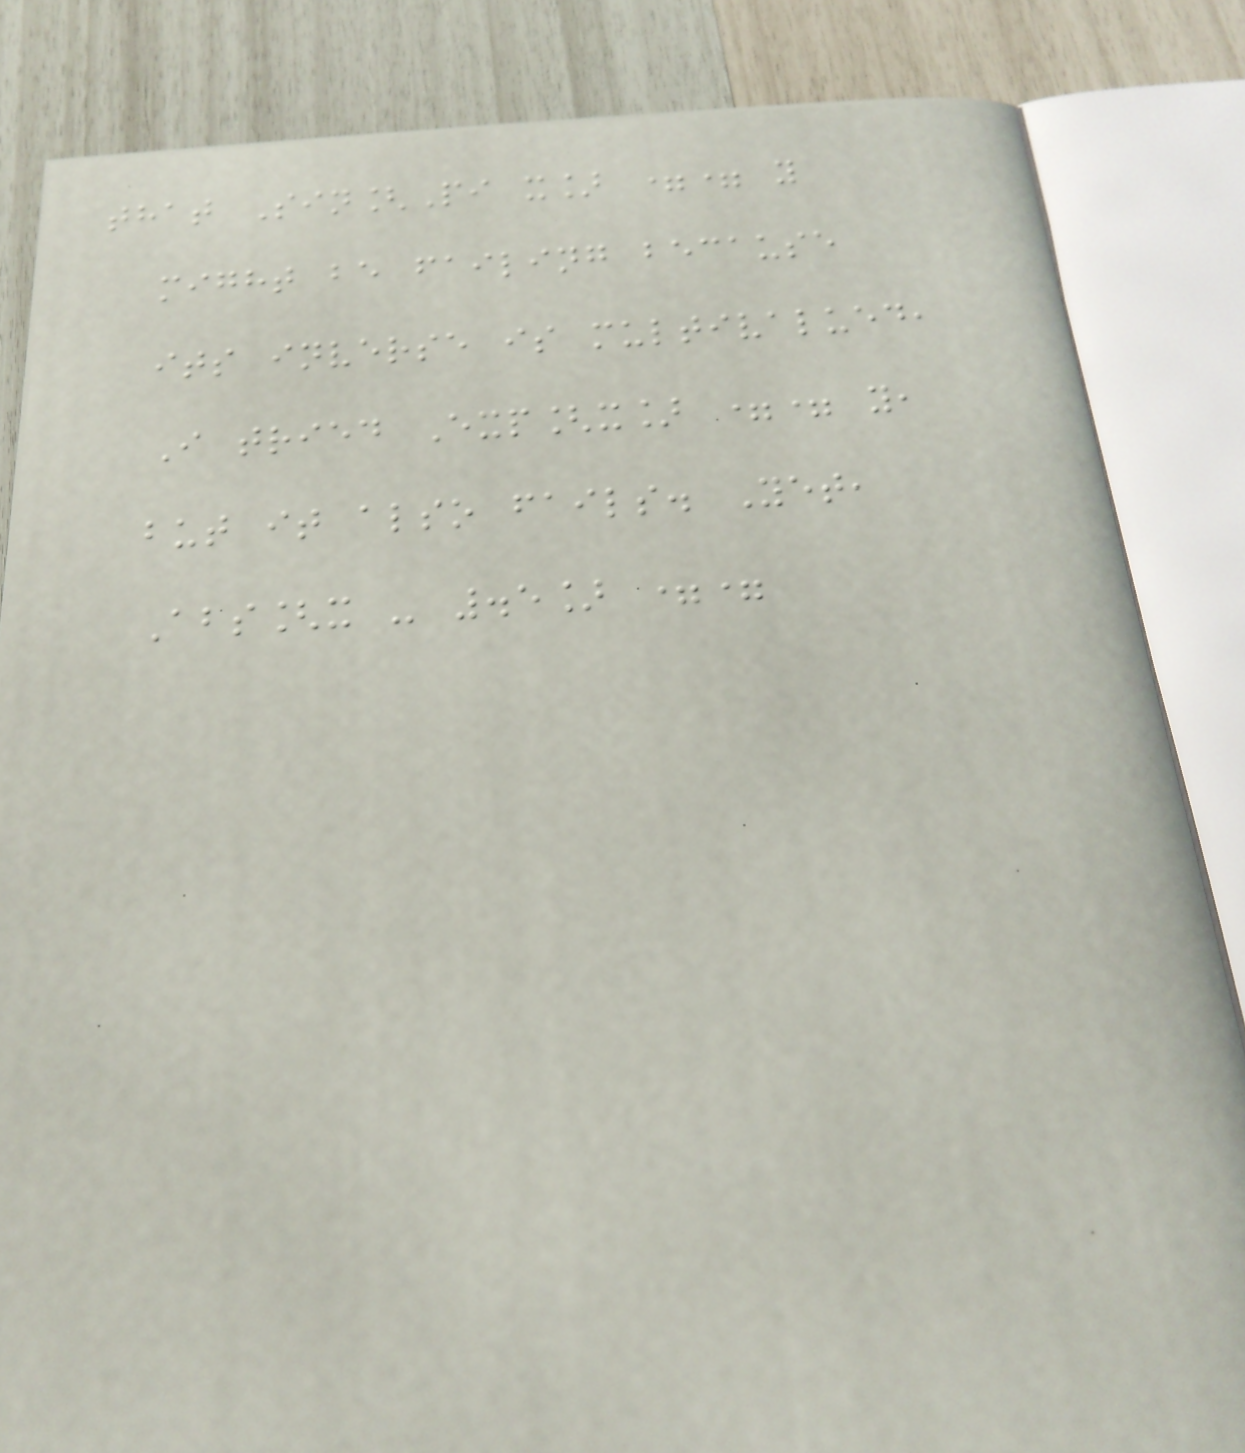that Sin[Pi x] == y
might be failing because
its inverse is multivalued,
I tried Exp[x] == y,
but it also fails. Yet,
Abs[x - .5] ==
